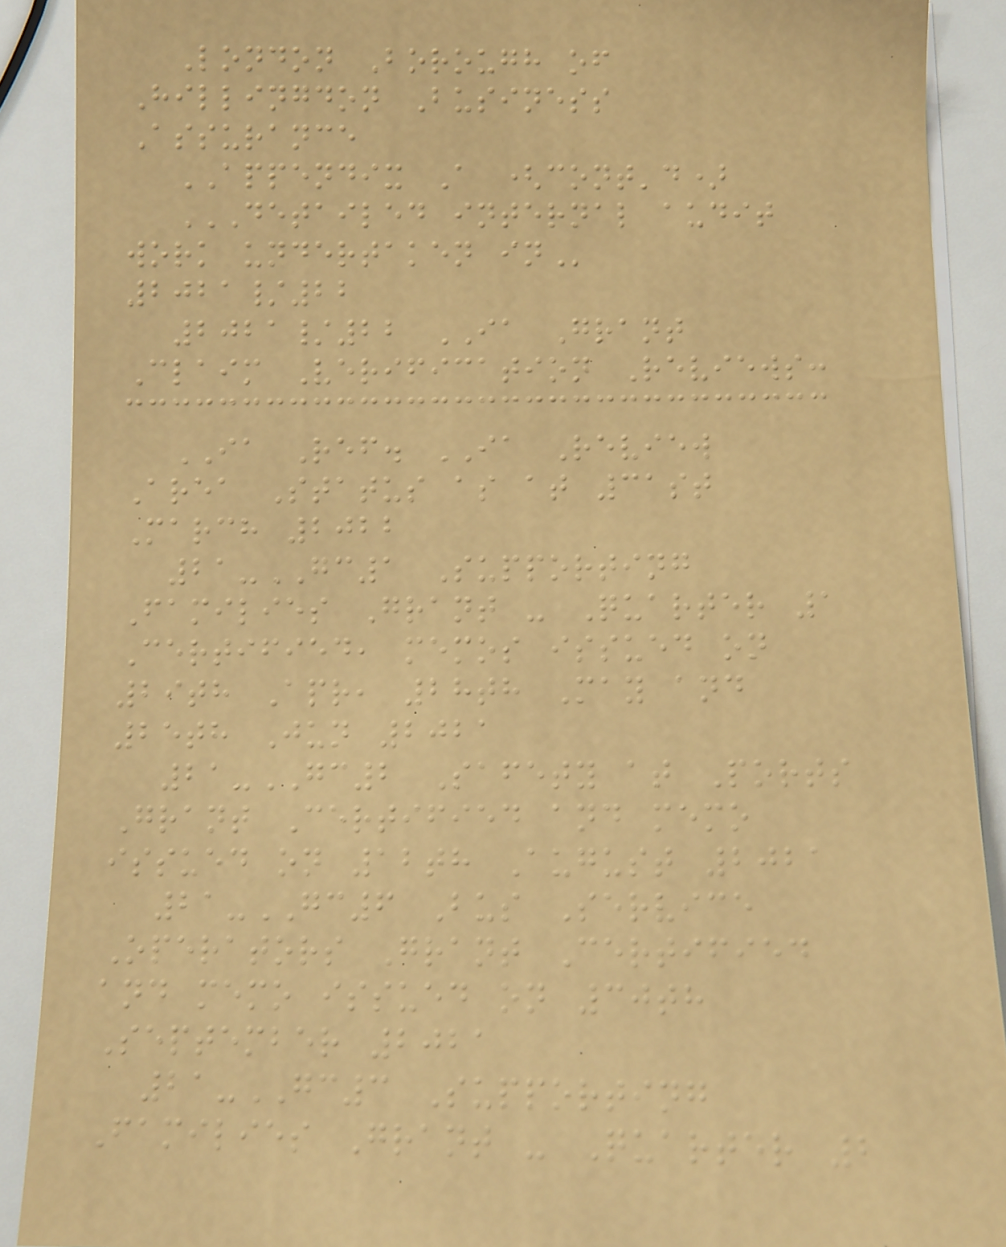London Borough of
Hillingdon Business
Assurance
APPENDIX A (cont'd)
DETAILED INTERNAL AUDIT
WORK UNDERTAKEN IN
2021/22
2021/22 IA Grant
Claim Verification Reviews:
IA Ref. IA Review
Area Status as at 31st
March 2022
21-GC1 Supporting
Families Grant - Quarter 1
Certified, memos issued on
29th Apr, 28th May and
25th Jun 2021
21-GC2 Safety at Ports
Grant Certified and memo
issued on 12th August 2021
21-GC6 Bus Service
Operators Grant Certified
and memo issued on 30th
September 2021
21-GC3 Supporting
Families Grant - Quarter 2
